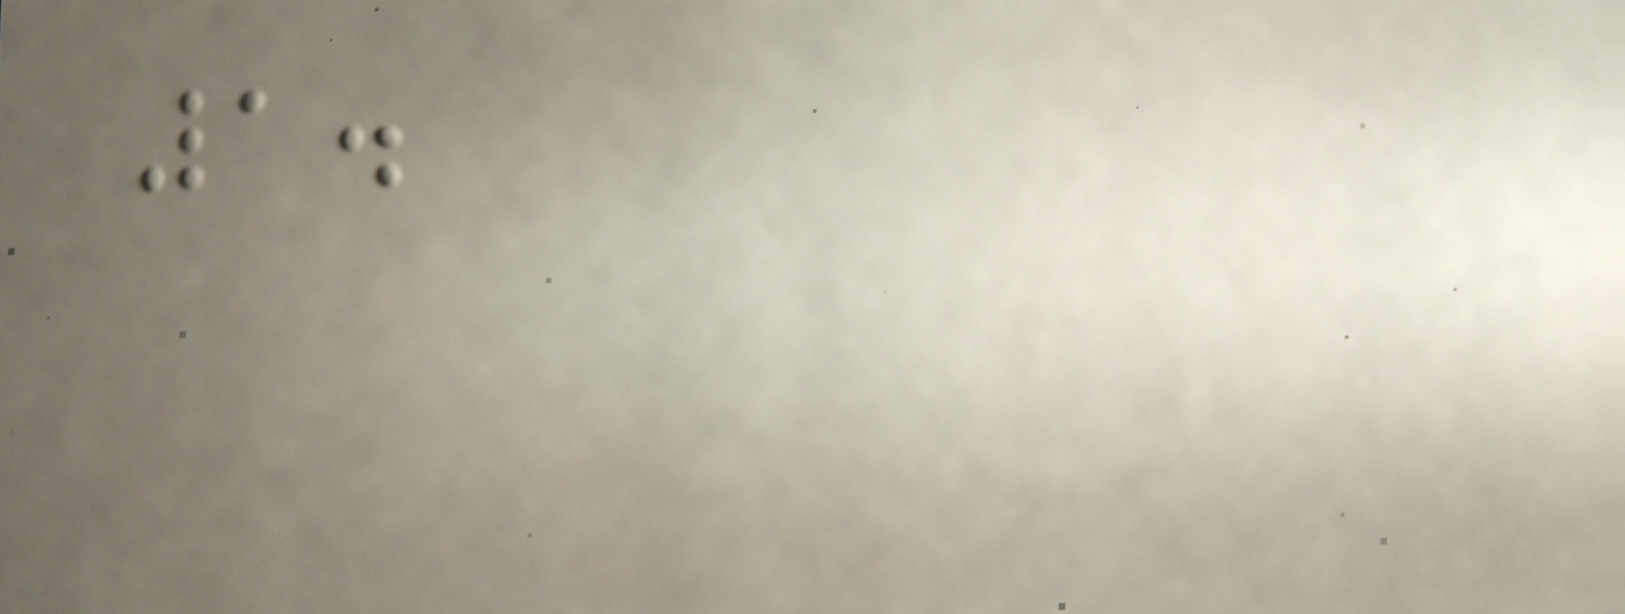1.
